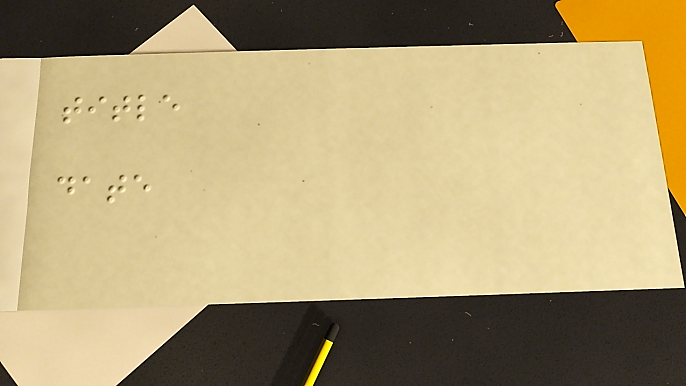title
date
